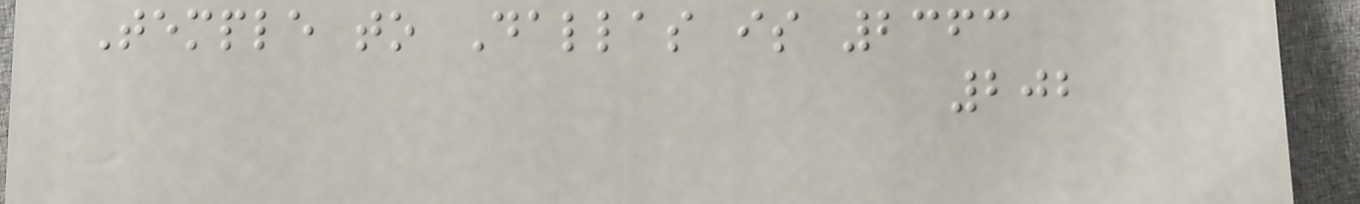Temple to Dallas is 2363
202
